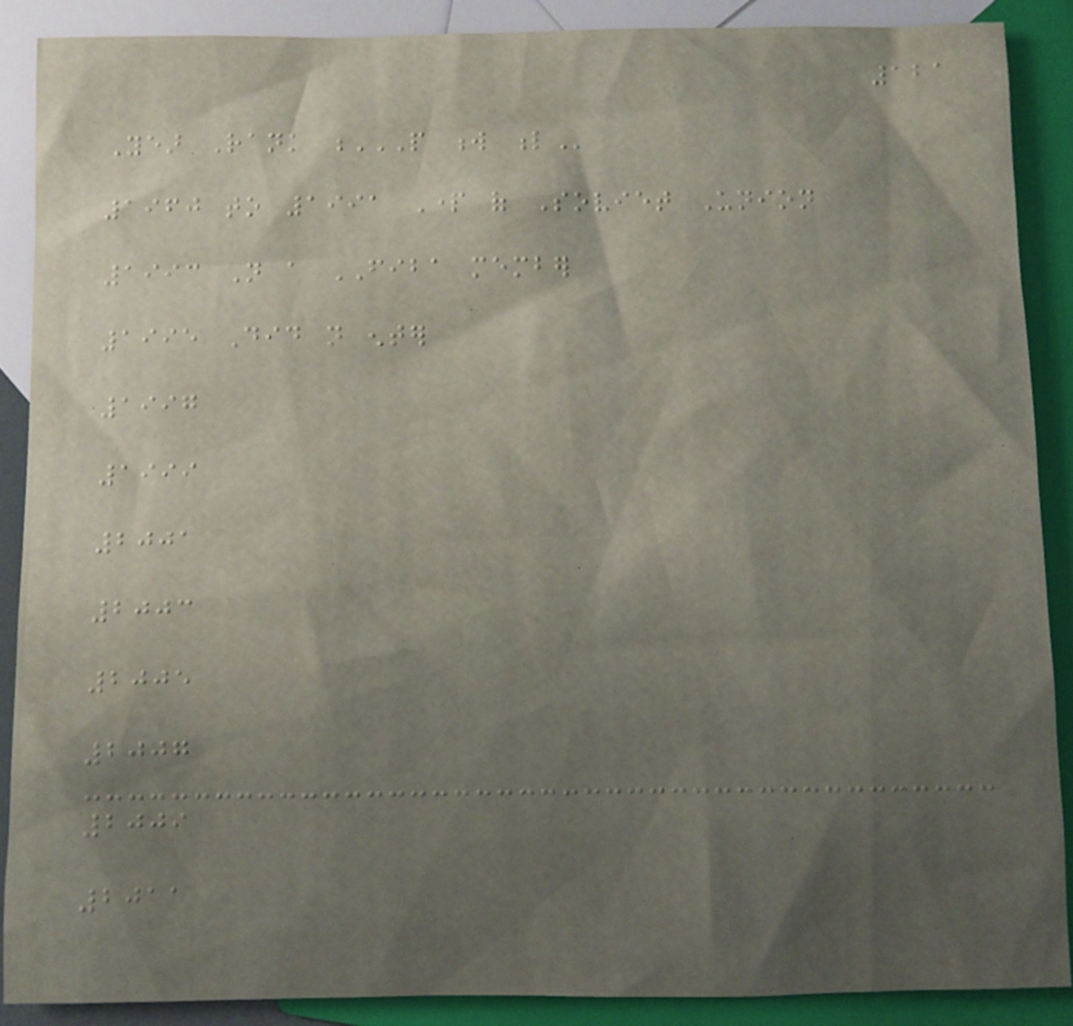121
Year Rank P W L
1960 to 1991 Part of Soviet Union
1993 Not a FIBA member
1995 Did not enter
1997
1999
2001
2003
2005
2007
2009
2011
